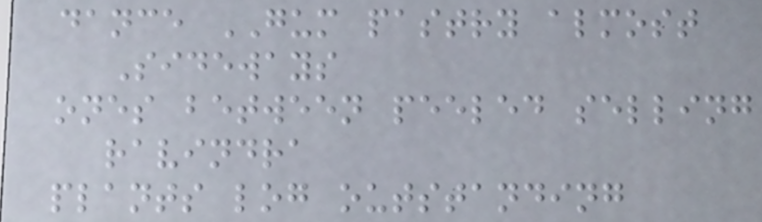dance GUM pastry almost
Sideways
ones between peeled selling
ravindra
plants log outstanding
